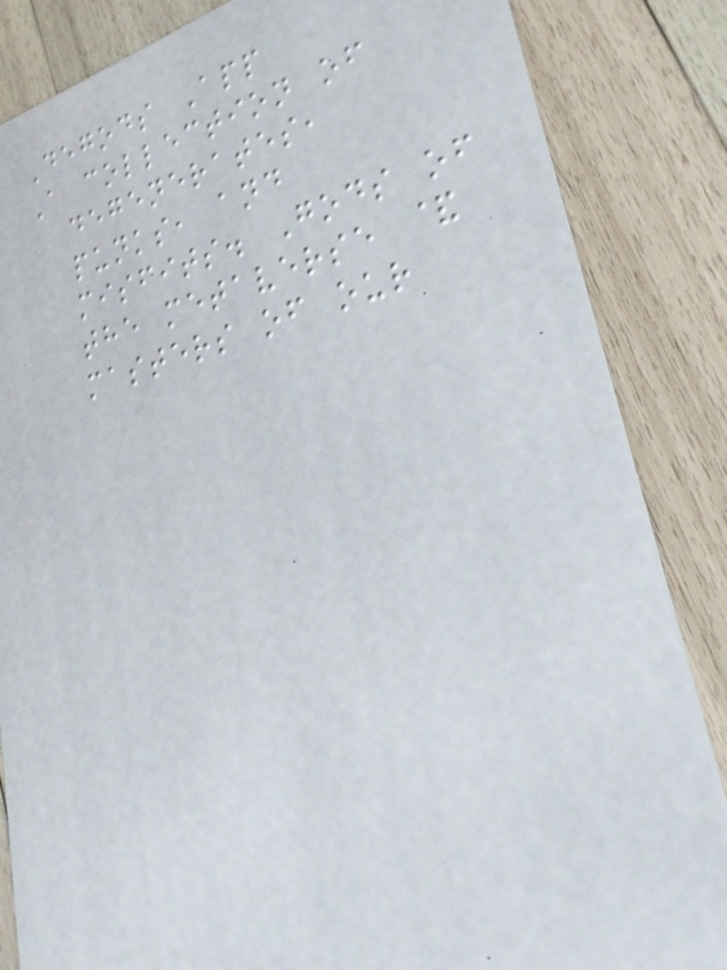Degods App
A collection of
degenerates,
punks, and
misfits. Gods of
the metaverse &
masters of our
